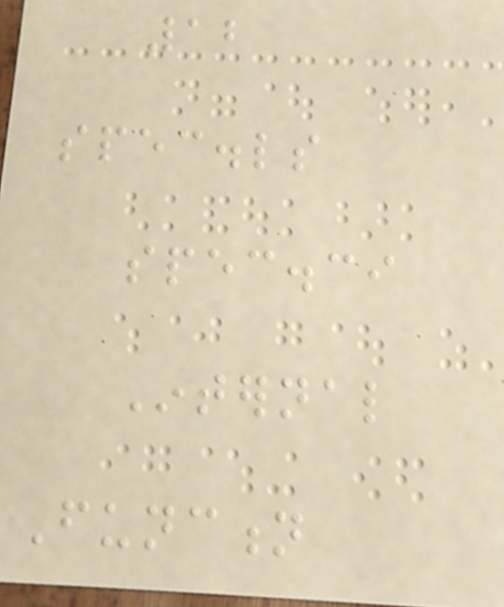12
spec.ls
spec.ci
Internal
Function
